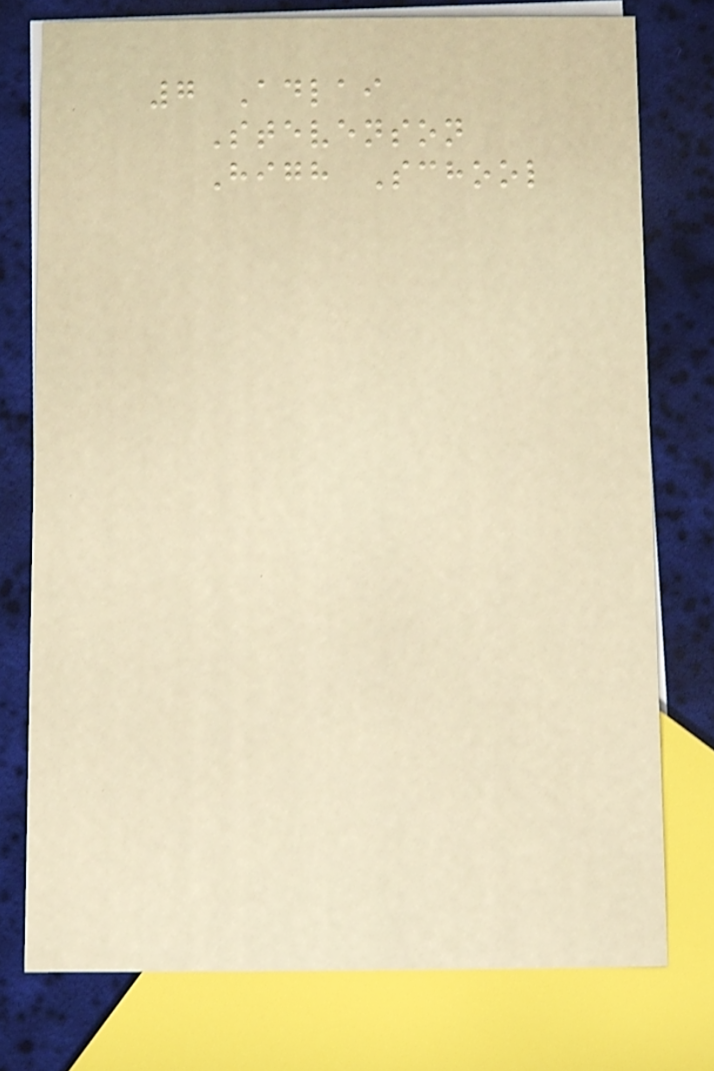7 Adlai
Stevenson
High School
